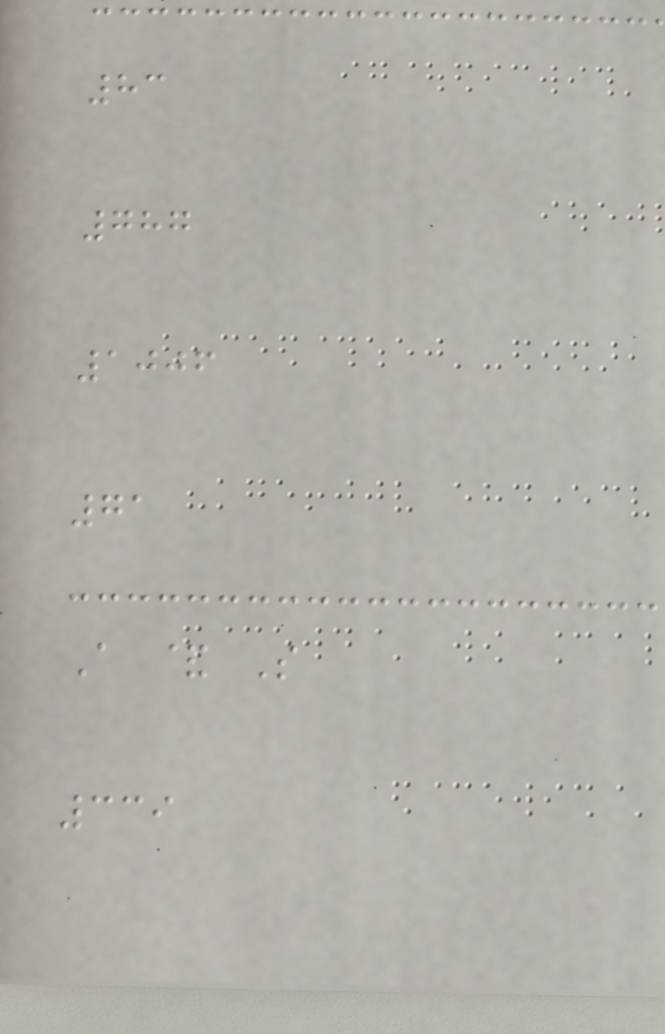83
787
1006
71
A & S
339
